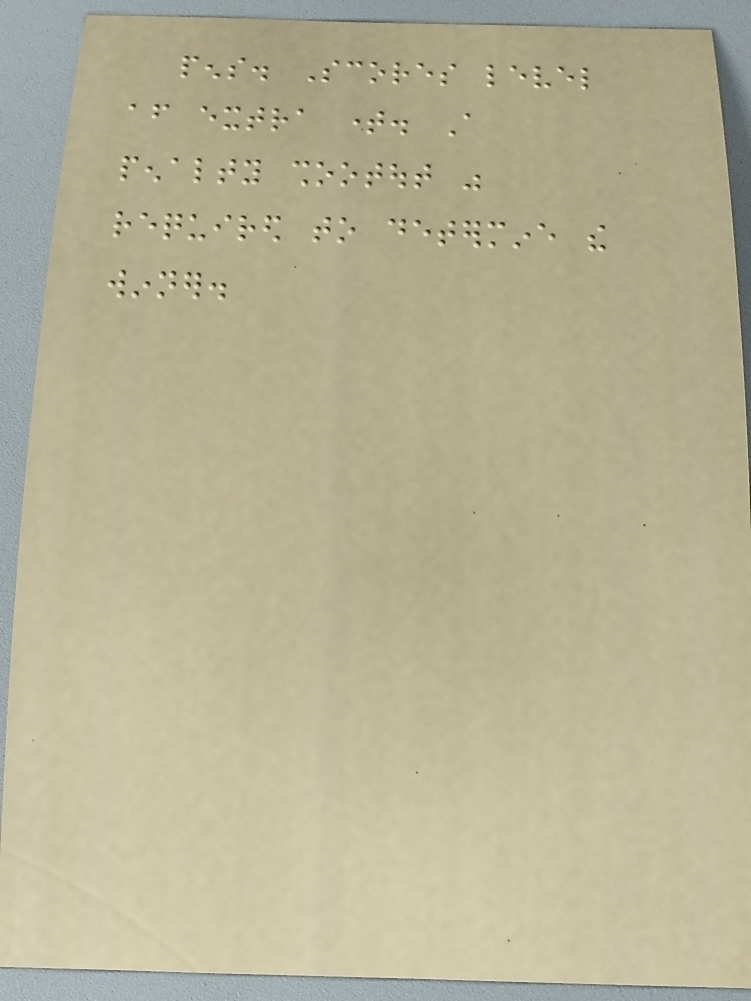pens. Scores level
after extra time. A
penalty shootout was
required to determine the
winner.
